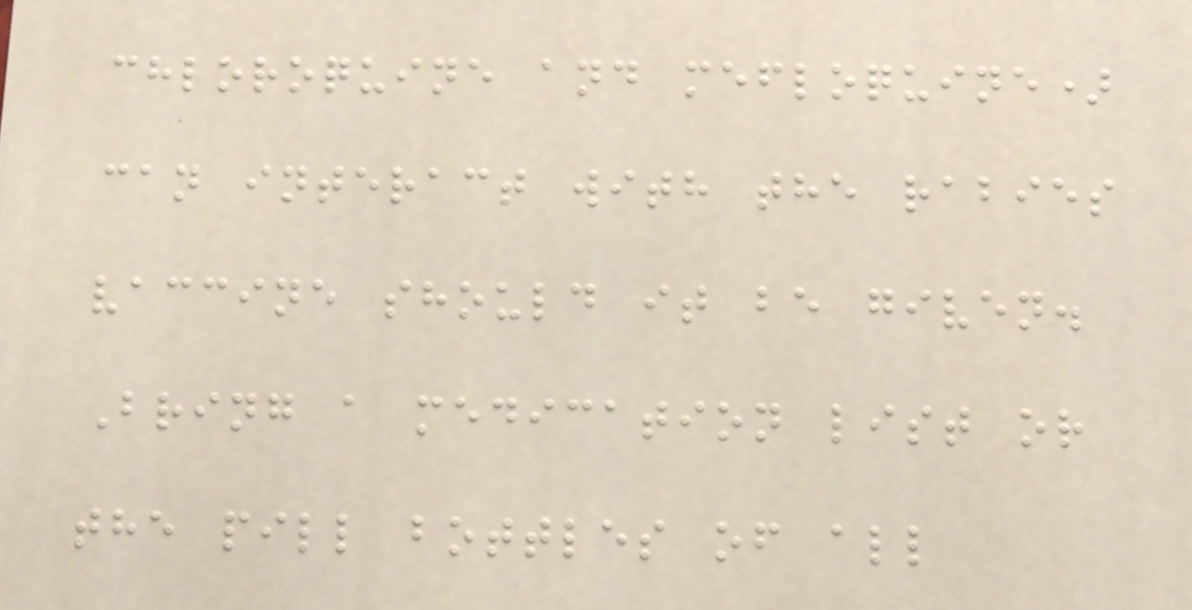chloroquine and mefloquine)
can interact with the rabies
vaccine should it be given.
Bring a medication list or
the pill bottles of all
